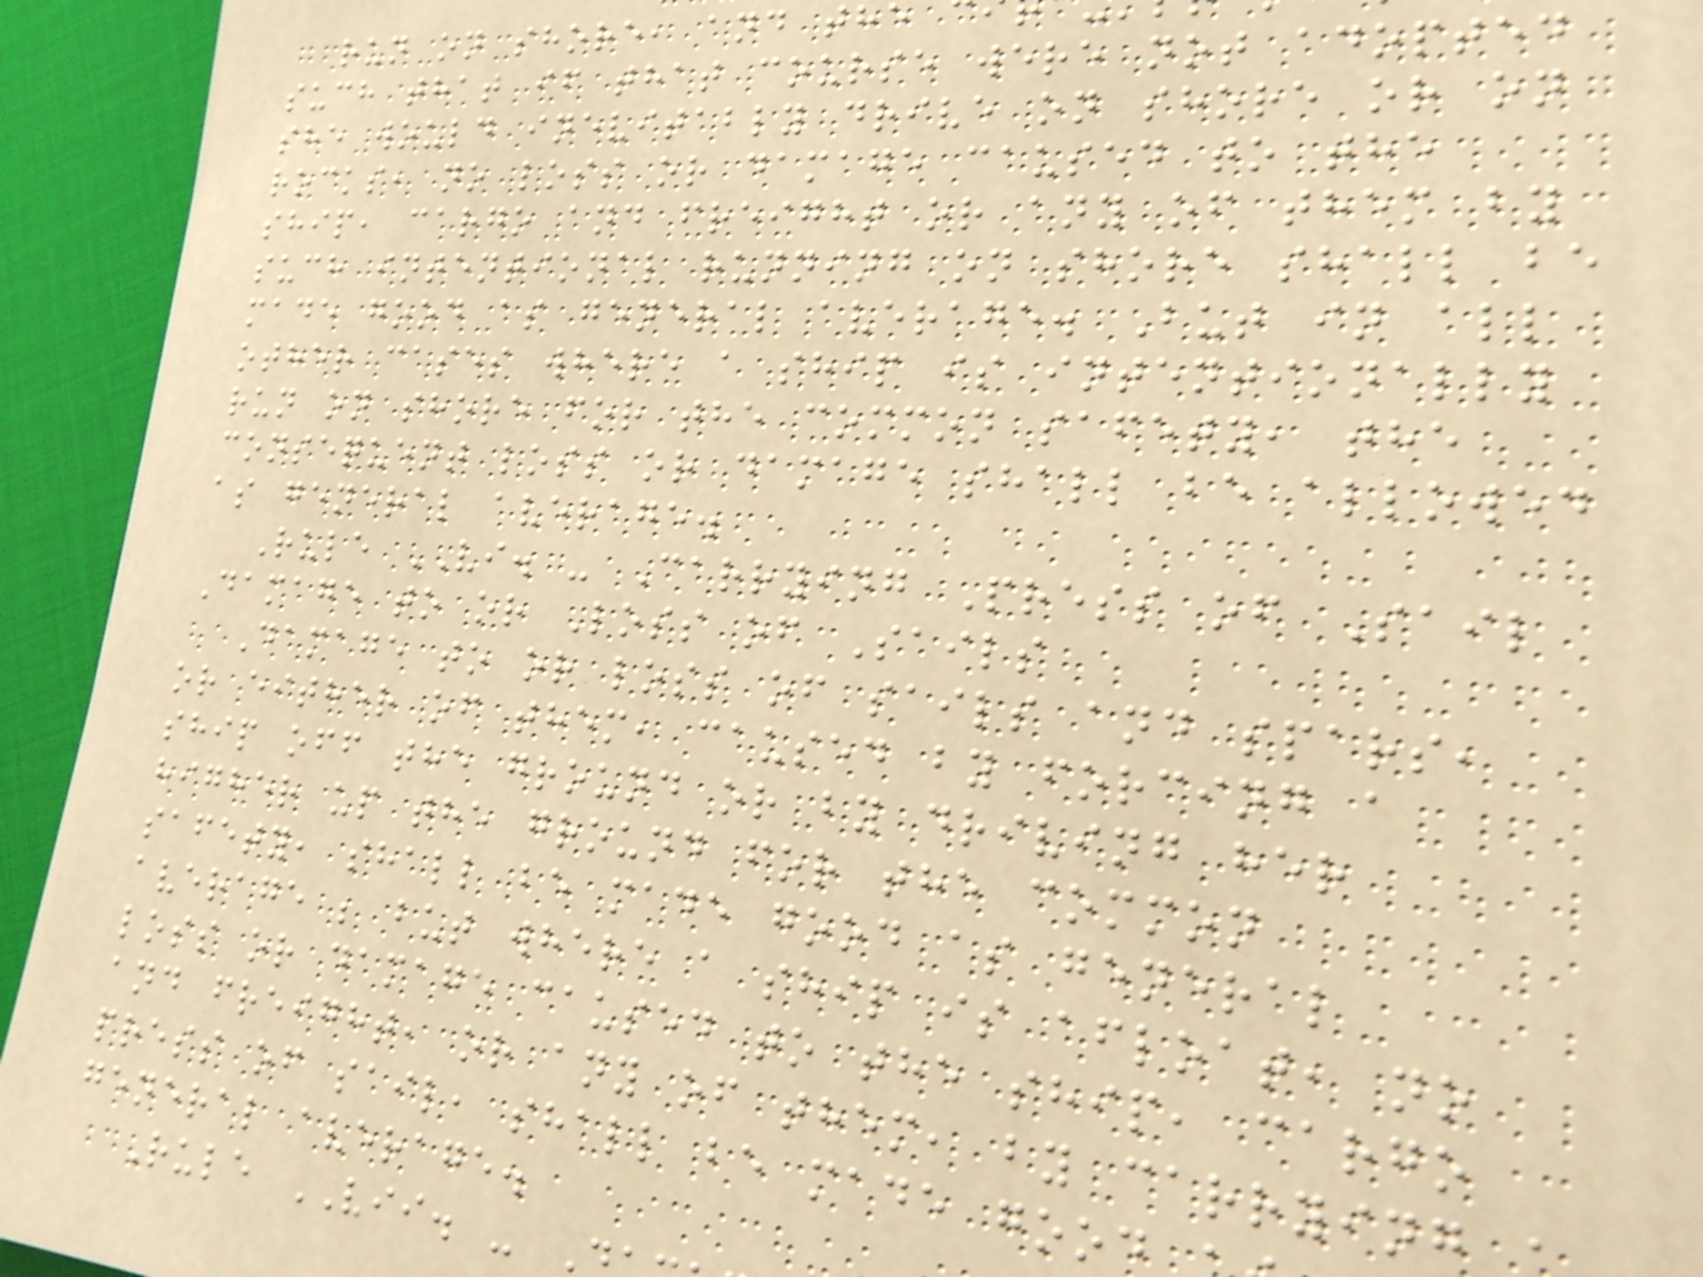run on shore, and the
such that if that course were not adopted
she would inevitably drive on shore or on
rocks, no loss or damage caused to the
ship, cargo and freight or any of them by
such intentional running on shore shall be
made good as general average. But in all
other cases where a ship is intentionally
run on shore for the common safety, the
consequent loss or damage shall be allowed
as general average.
Rule VI. - Carrying Press of Sail
Damage to or Loss of Sails
Damage to or loss of sails and spars,
or either of them, caused by forcing a
ship off the ground or by driving her
higher up the ground for the common
safety, shall be made good as general
average ; but where a ship is afloat, no
loss or damage caused to the ship, cargo
and freight, or any of them, by carrying
press of sail, shall be made good
general average.
Rule VII. -
